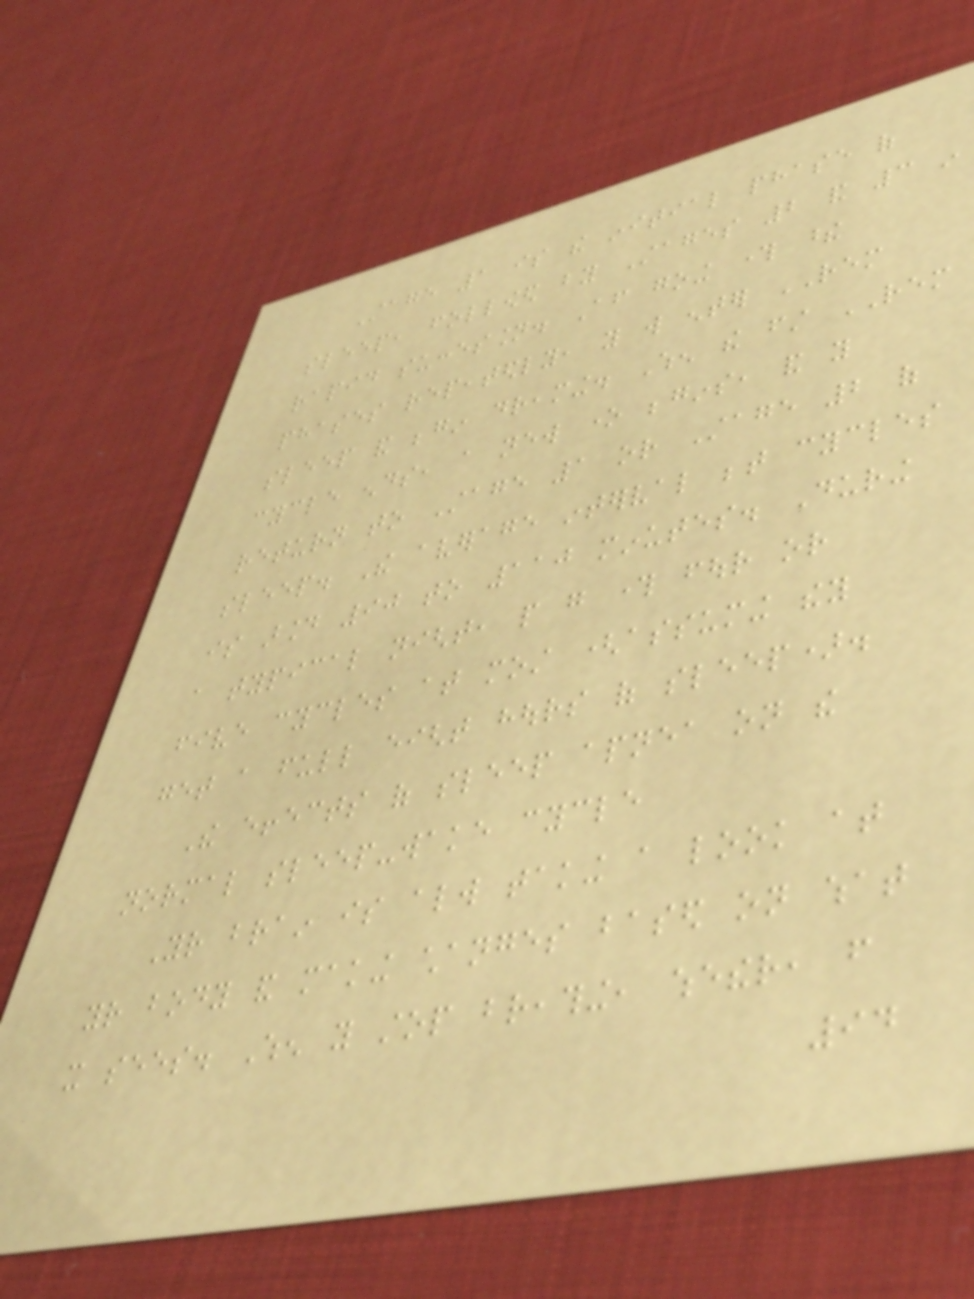Stage 1 is the initial phase of
sleep, followed by Stages 2 and 3 in
rapid succession. After going through these
phases repeatedly, you will enter REM
sleep and begin dreaming. When the first REM
cycle ends, a new one begins, and you
return to Stage 1 or Stage 2 of
sleep. The average interval between cycles
is around 90 to 110 minutes. During
a typical night, people go through four or
five cycles at most (assuming they
get a full eight hours of sleep).
The effects of sleep apnea on the
normal sleep-wake cycle
Your brain is always taking a look at
your body and making changes based on what
it sees. When you stop breathing, whether, from
94
